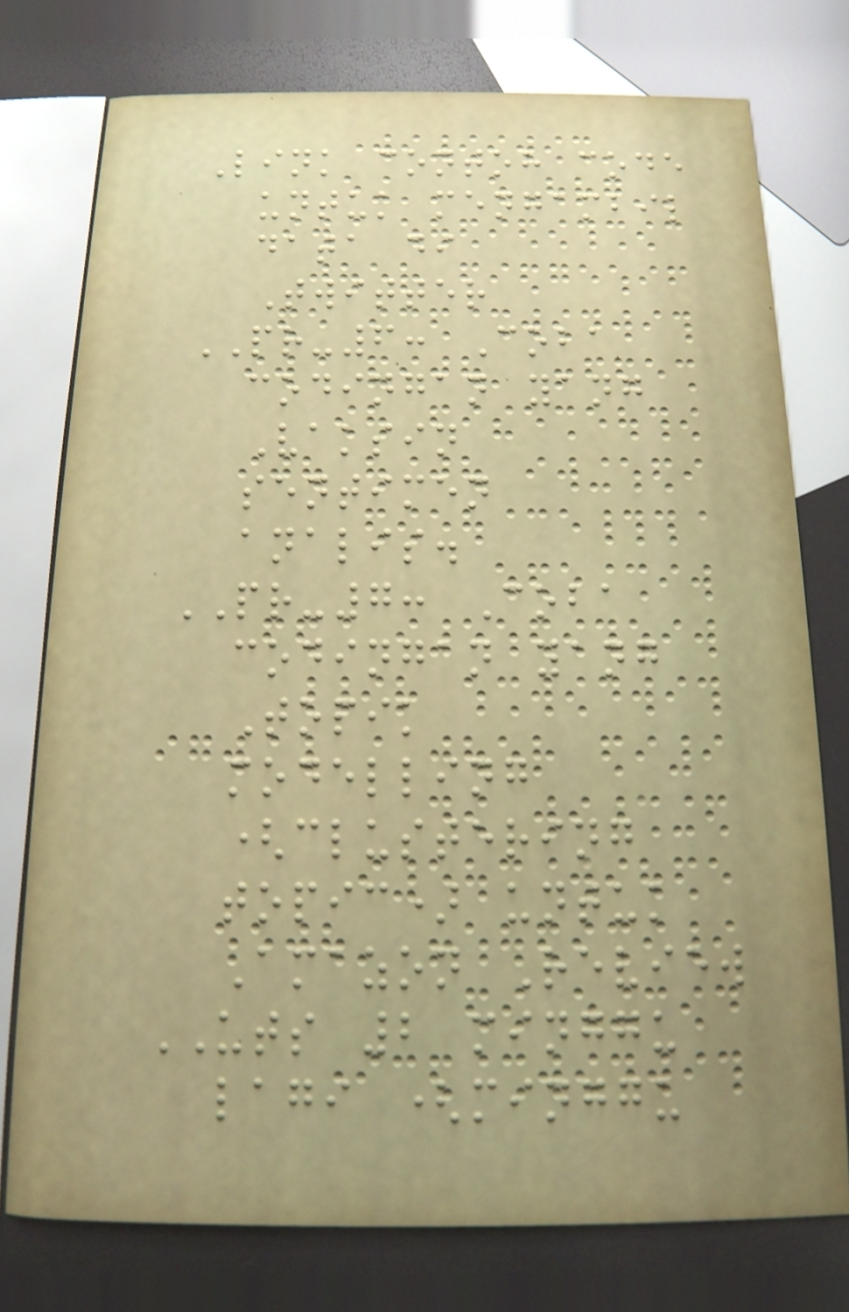Link contoh code
untuk mengambil
data di
Twitter
PR-6: Coba
codingan yang
Vaksin
sentimen
analis.
PR-7: Coba
codingan yang
Topik
modelling
(clustering
topic) untuk
Amazon Review
UTS 2 minggu
lagi (minggu
